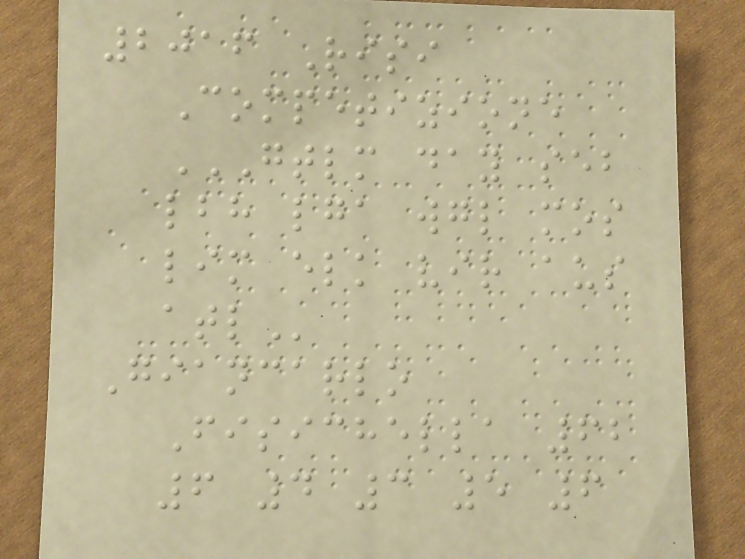2016 Risi
Competizione
GTLM DAY SEB
LBH LGA WGL MOS
LIM ELK VIR AUS
ATL
Giancarlo
Fisichella 62
6 4 3 5 6
